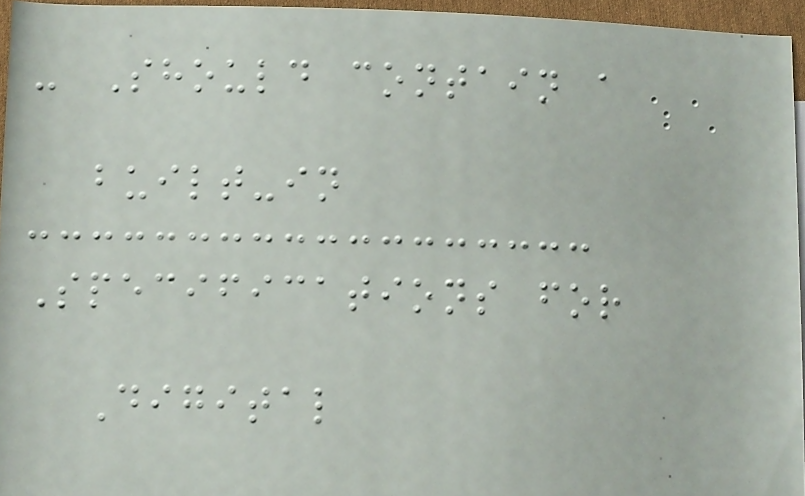- Should contain a
built-in
Specifications for
Digital
